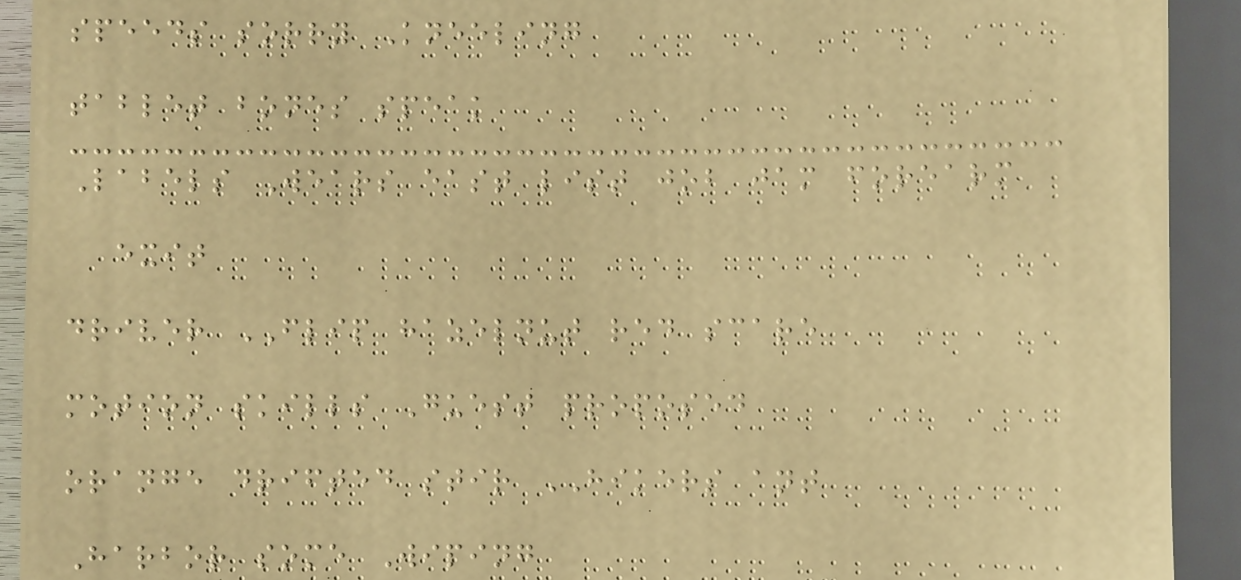speeds sorry Kneeling
tablet bones speak
Labels Wears east list job jam forearm
exit
driver FLIP hazelnut red scare
motion skills Guest proposed
orange drifted stir HIKERS ant
Harbor some Wiping
